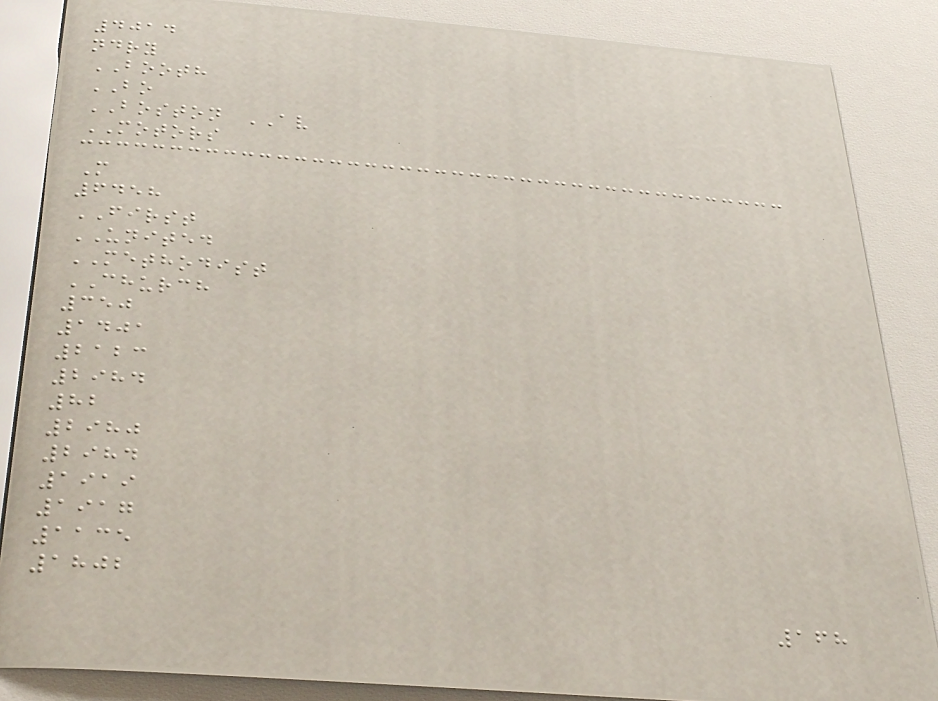4014
ndry
BOOTH
BO
BOSTON AV
MOTORS
M
6458
FIRST
UNITED
METHODIST
CHURCH
350
1401
2123
2984
82
2980
2984
1919
1917
1135
1802
168
